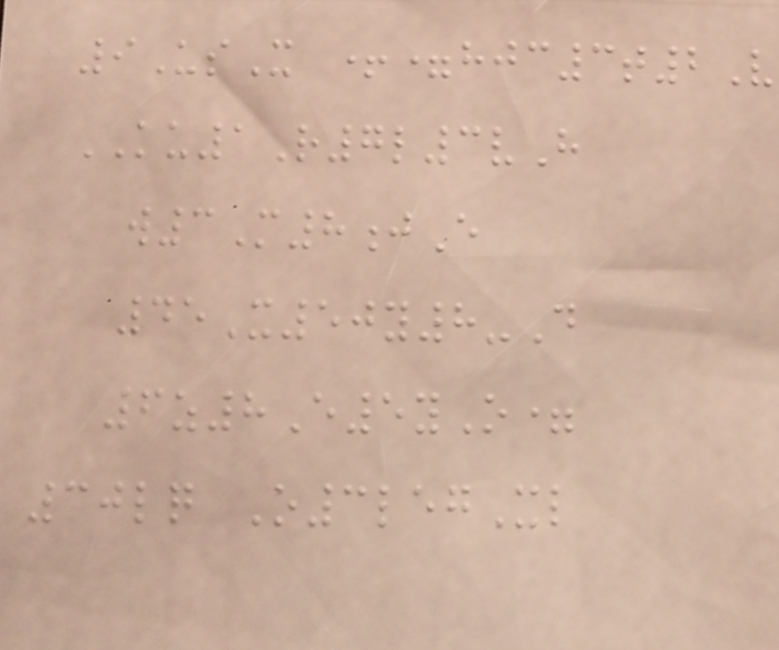9UsX +=hjc3t2V
KU1R7l3vH
w3M8jE
45X50y8-D
6z8E5yO=
30lq O3legXl
